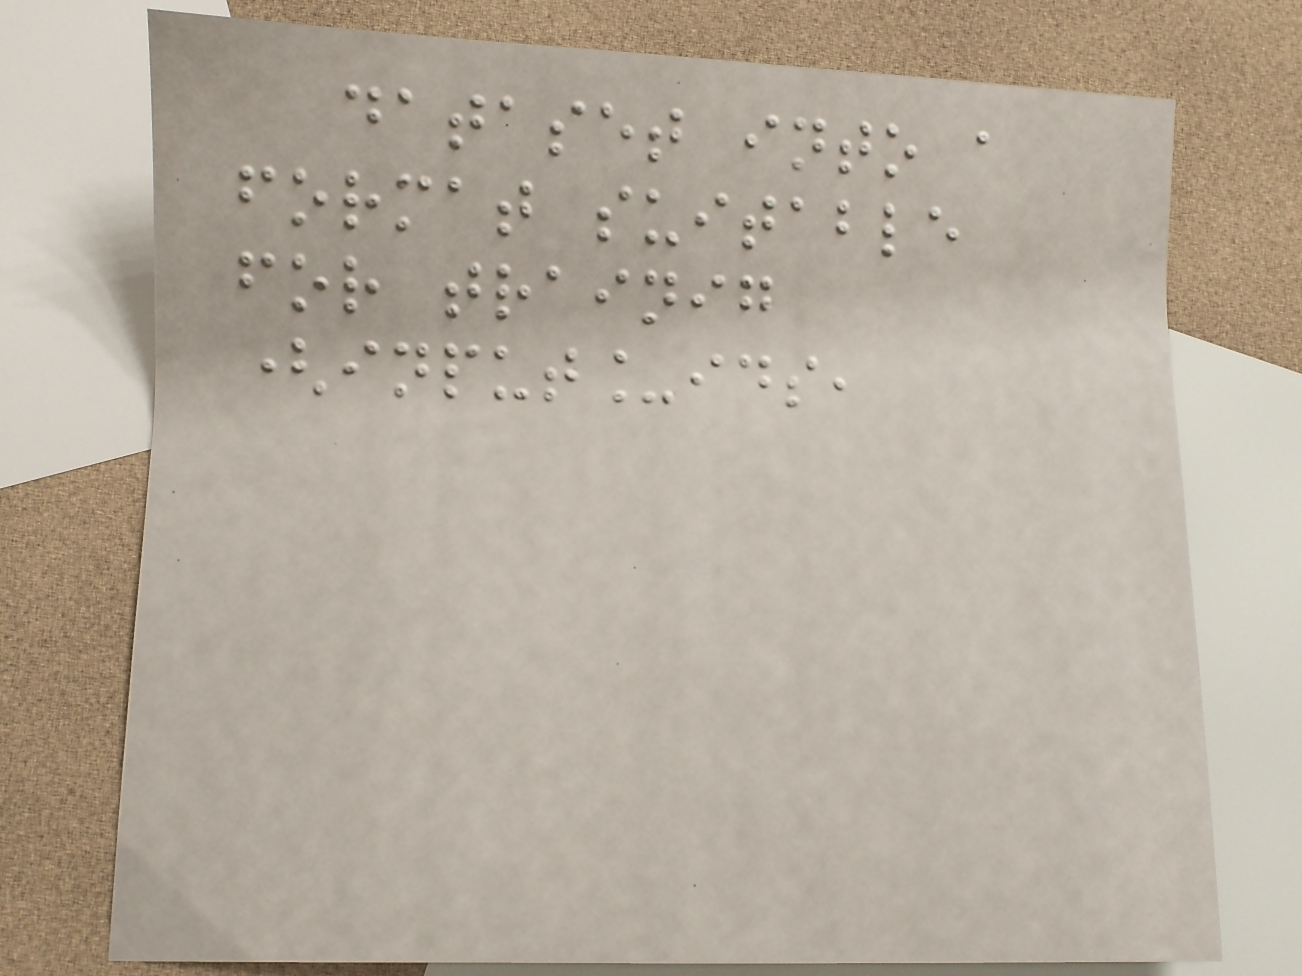dataset into a
format suitable
for trainig
(input_ids,
